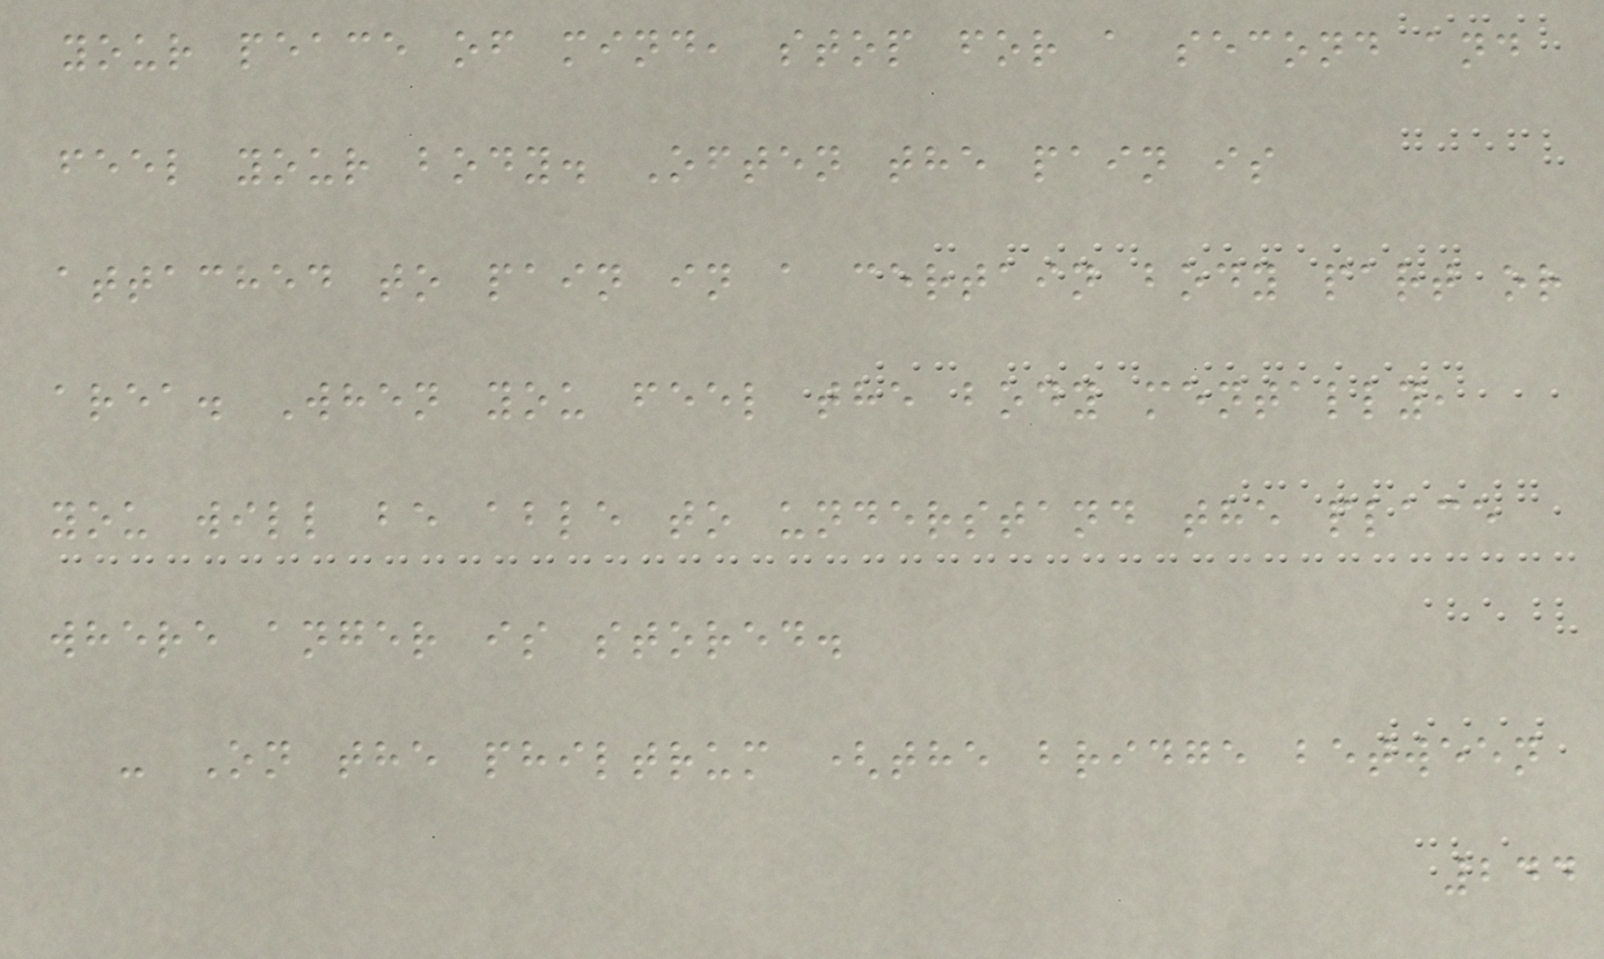your peace of mind, stop for a second and
feel your body. Often the pain is
attached to pain in a certain body part or
area. When you feel the body mentally,
you will be able to understand the place
where anger is stored.
- On the philtrum (the bridge between
244
